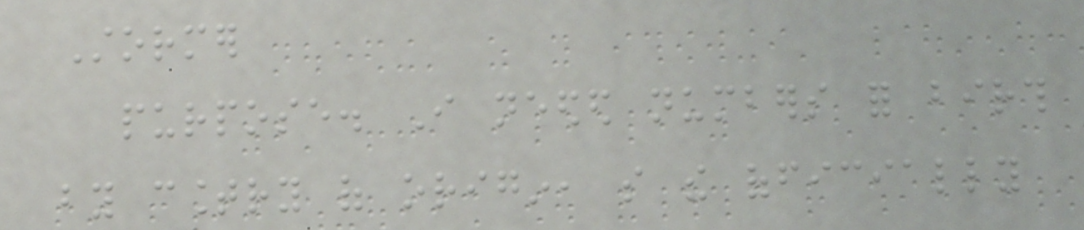Stormer
purpose. I needed numbers for birth
by country of origin, so the officially
